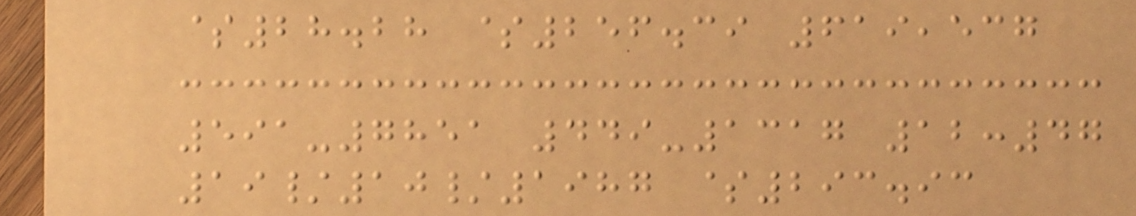$28.28 $256.39 619,537
591-7851 449-1317 12:47
19/10/1987 $293.93
